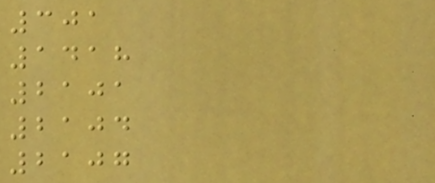301
1418
2101
2104
2107
